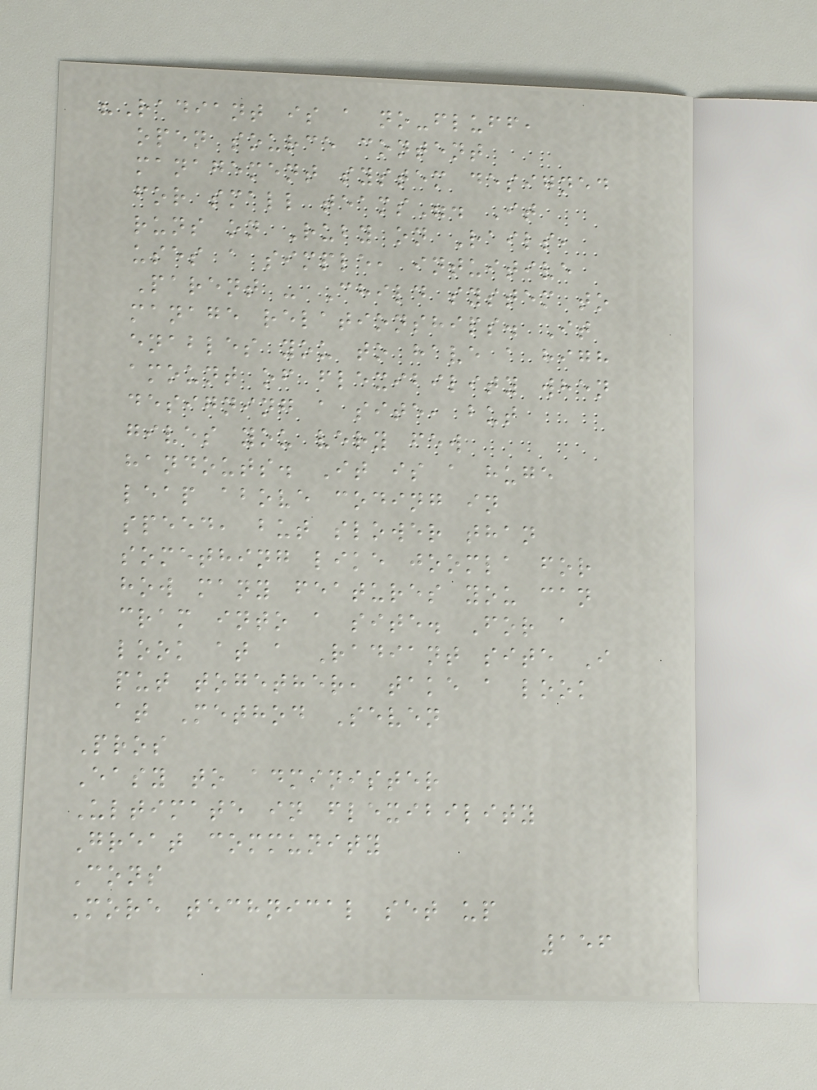"Radiant is a no-fluff,
open source content
management system designed
for small teams". It
runs on Ruby on Rails,
uses a simple, intuitive
Parent - Child system to
manage relationships. It
enables you to have a high
amount of flexibility when
designing a site, but
gives you very few
handouts. It is a huge
leap above coding in
speed, but slower than
something like joomla for
how many features you can
cram into a site. For a
look at a Radiant site I
put together, take a look
at Method Seven
Pros
Easy to administer
Ultimate in flexibility
Great community
Cons
More technical set up
156
